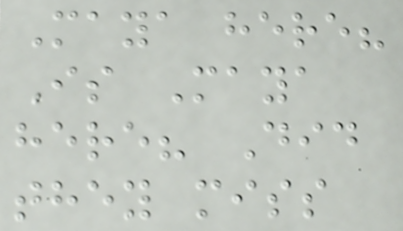Maya here?
Is Maya
here? Did
they miss
